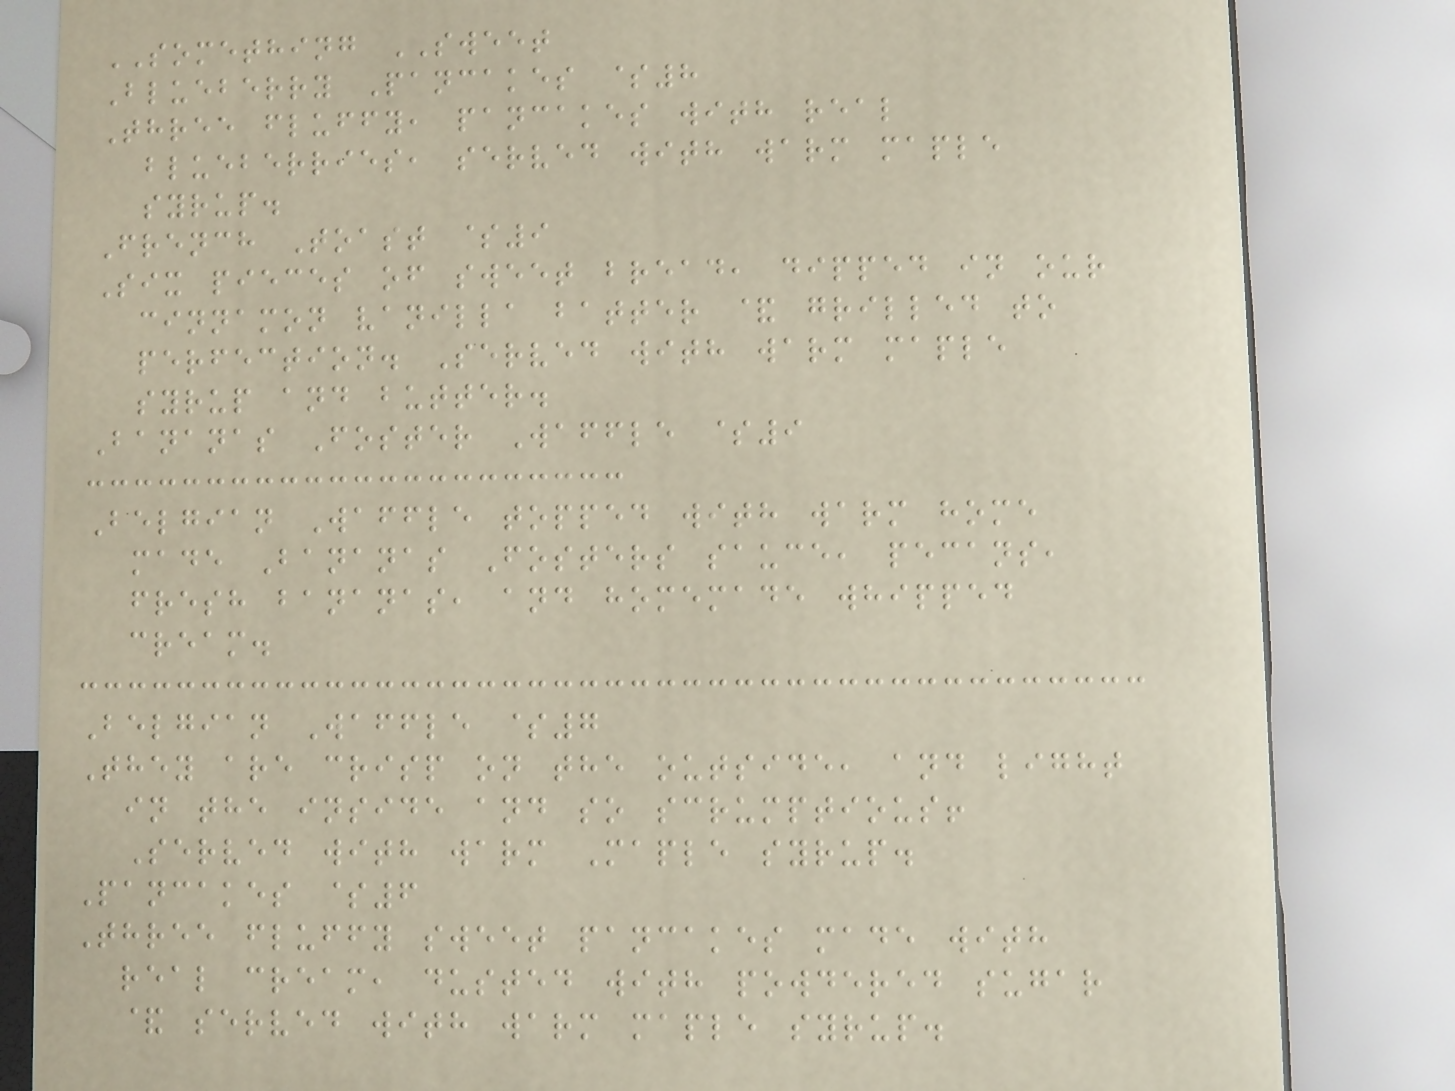SOMETHING SWEET
Blueberry Pancakes $8
Three fluffy, pancakes with real
blueberries, served with warm maple
syrup.
French Toast $9
Six pieces of sweet bread, dipped in our
cinnamon vanilla batter & grilled to
perfection. Served with warm maple
syrup and butter.
Bananas Foster Waffle $9
Belgian Waffle topped with warm home
made Bananas Fosters sauce, pecans,
fresh bananas, and homemade whipped
cream.
Belgian Waffle $7
They are crisp on the outside, and light
in the inside and so scrumptious!
Served with warm Maple syrup.
Pancakes $6
Three fluffy sweet pancakes made with
real cream, dusted with powdered sugar
& served with warm maple syrup.
